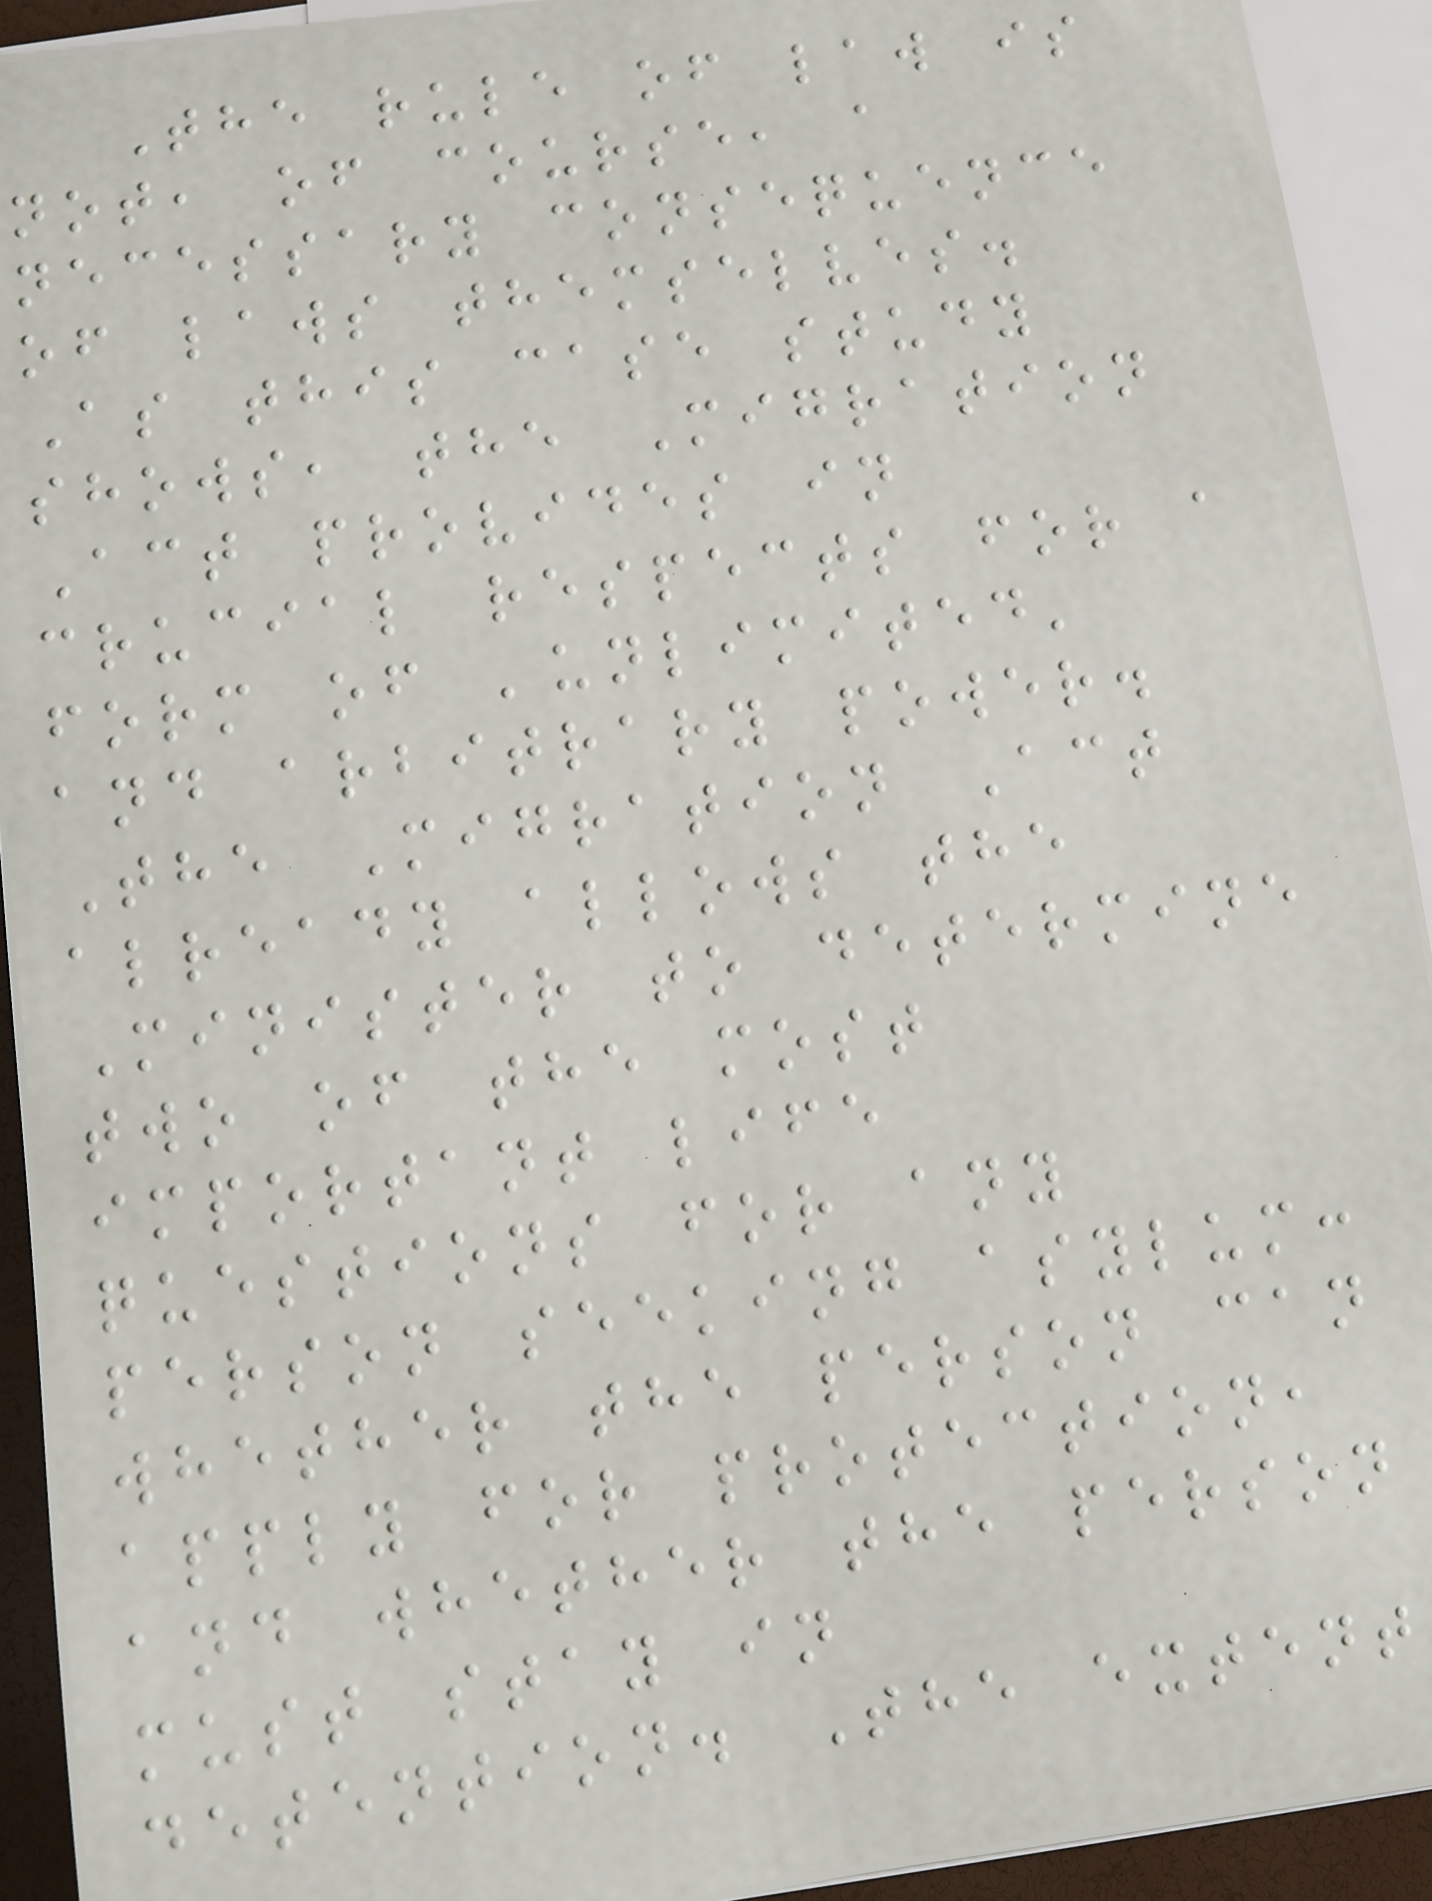The rule of law is
not, of course, a
necessary consequence
of laws themselves.
As this case study
shows, the Migration
Act provides in
crucial respects for a
form of 'unlimited'
and arbitrary power.
The Migration Act
already allows the
Minister to determine
two of the most
important life
questions for any
person seeking asylum:
whether the person can
apply for protection,
and whether the person
must stay in
detention. The extent
